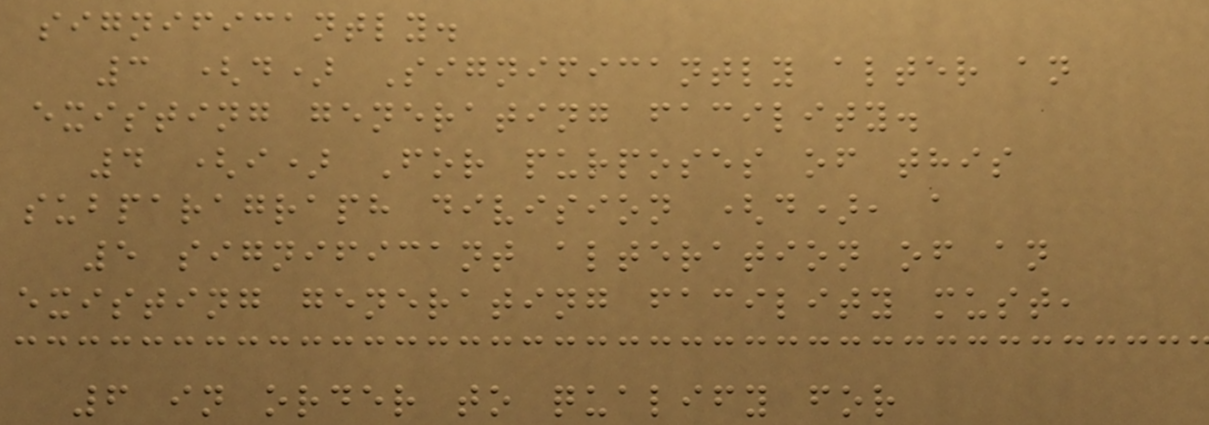significantly.
3 (d) Significantly alter an
existing generating facility.
4 (i) For purposes of this
subparagraph division (d), a
5 significant alteration of an
existing generating facility must,
6 in order to qualify for
